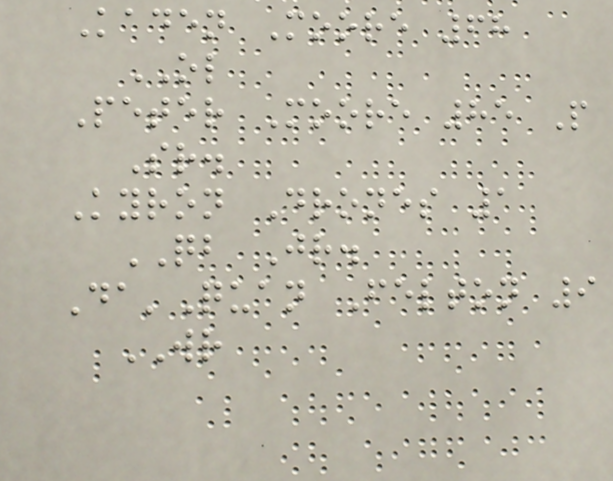Kaden Moore 68
OL
Peter Moore 85 P
Sr.
Kyron Drones 1
QB Jr.
Da'Quan Felton 9
WR
